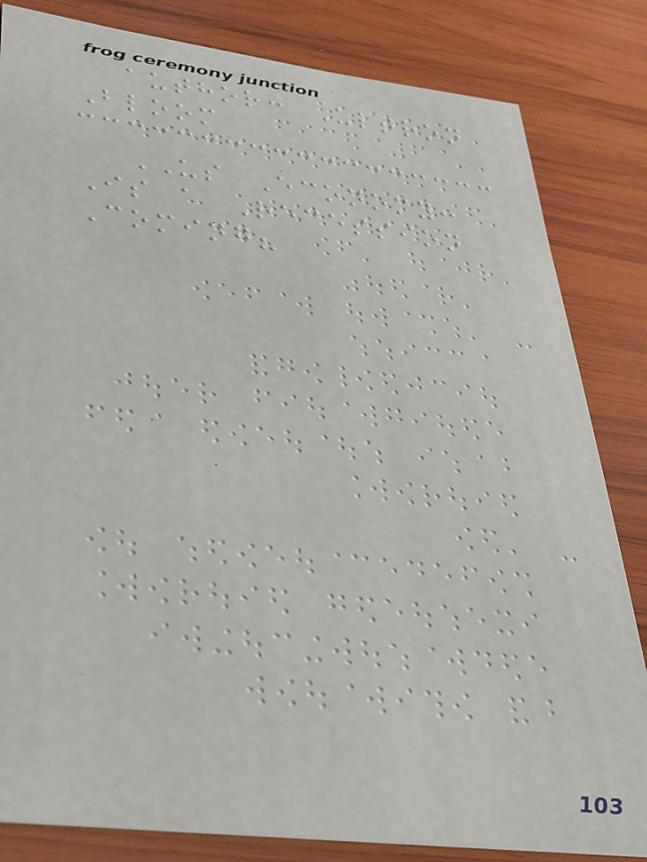author: Ultron
Bloom
US Economy:
Is a Recession
Coming?
